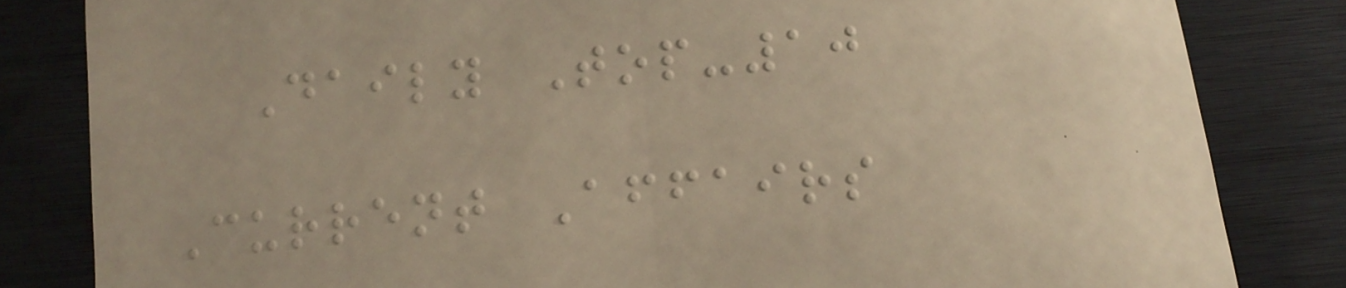Daily Top-10
Current Affairs
